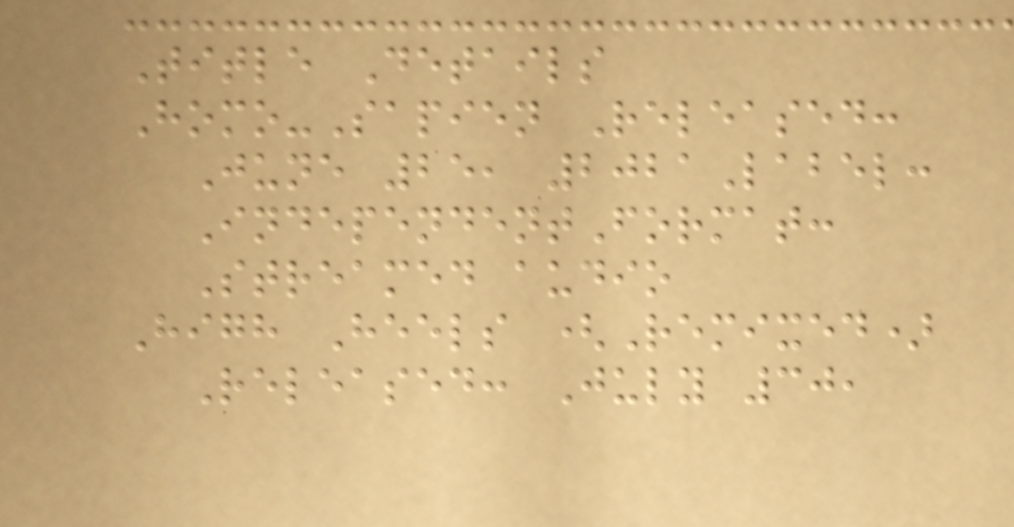Title Details
Homo-Sapien Released:
June 25, 2021Label:
IndependentFormat:
Streamed audio
High Heels (Remixed)
Released: July 30,
